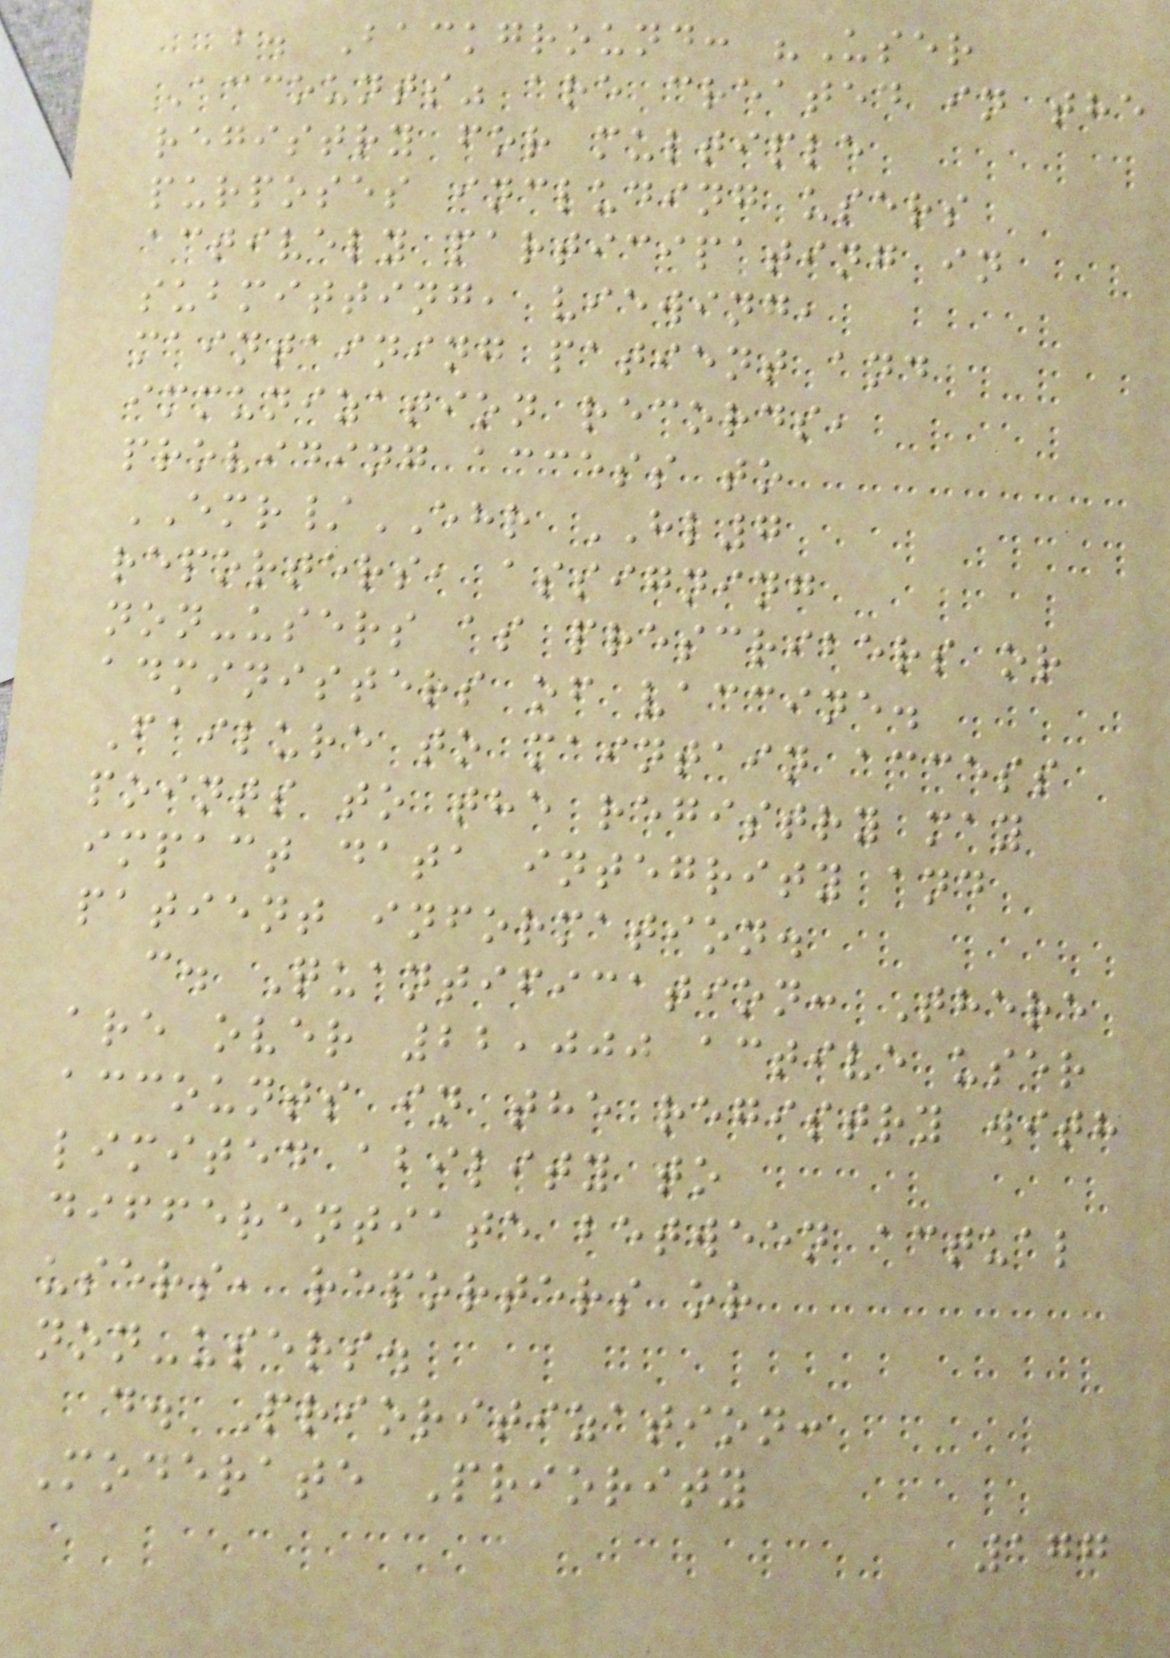b. Background: "User
Accounts" are created in the
registry for multiple
purposes including users
actively participating in
submitting, viewing,
maintaining patient and
immunization records,
providing access to
EMR/EHR HL7
reporters, assigning
non-users as prescribers or
administers of vaccine.
Failure to maintain access
points to the registry may
impact data integrity and
patient information.
c. Quantification: There
are over 22,000 active user
accounts in the registry with
limited ability to
differentiate between actual
users, reporters or
non-users.
d. Prioritization:
Moderate Priority
177
